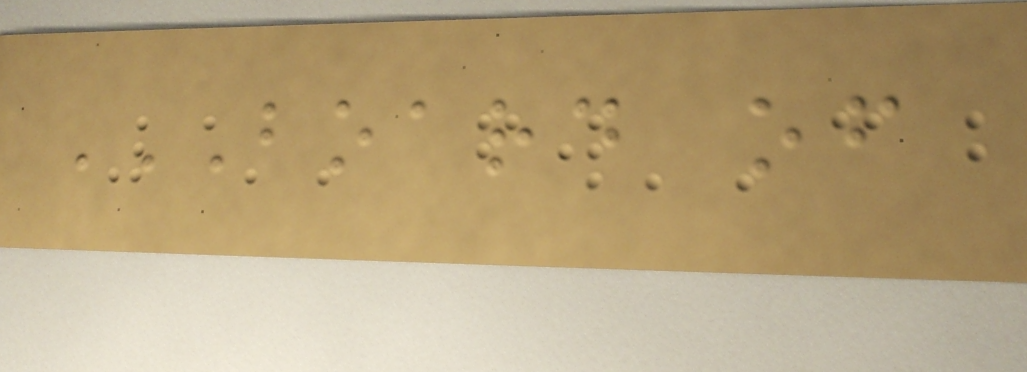BOARD OF
